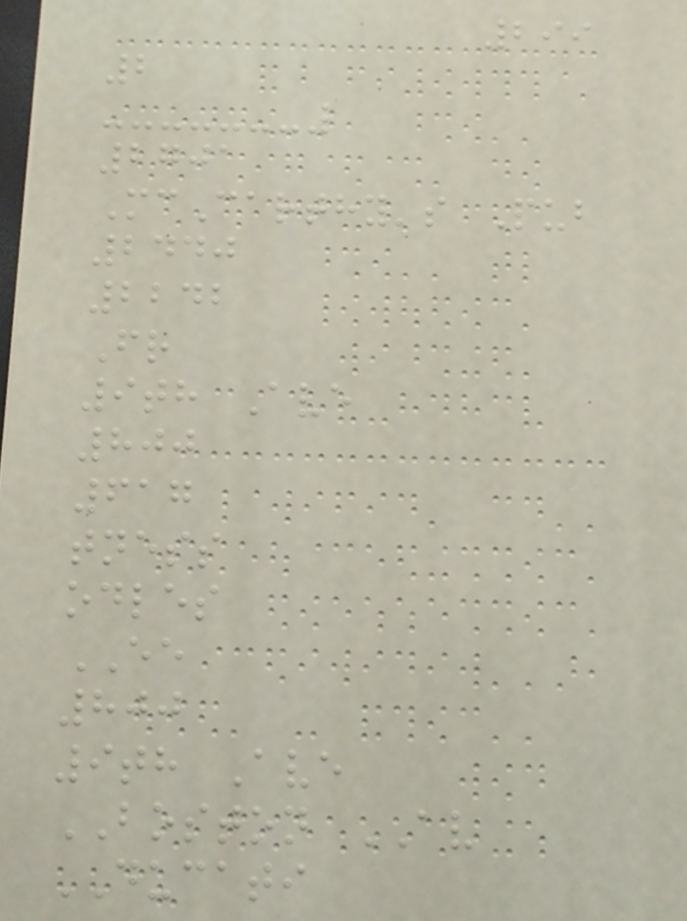299
2
2701
McCarthy's Pub
2440
2242
Fr
9th Ave
800
617
tness
odles
EE
800
9th Ave
BOSTON AV
DUCATI
